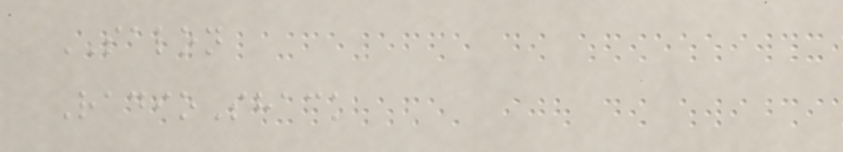SALON
RadioShack
